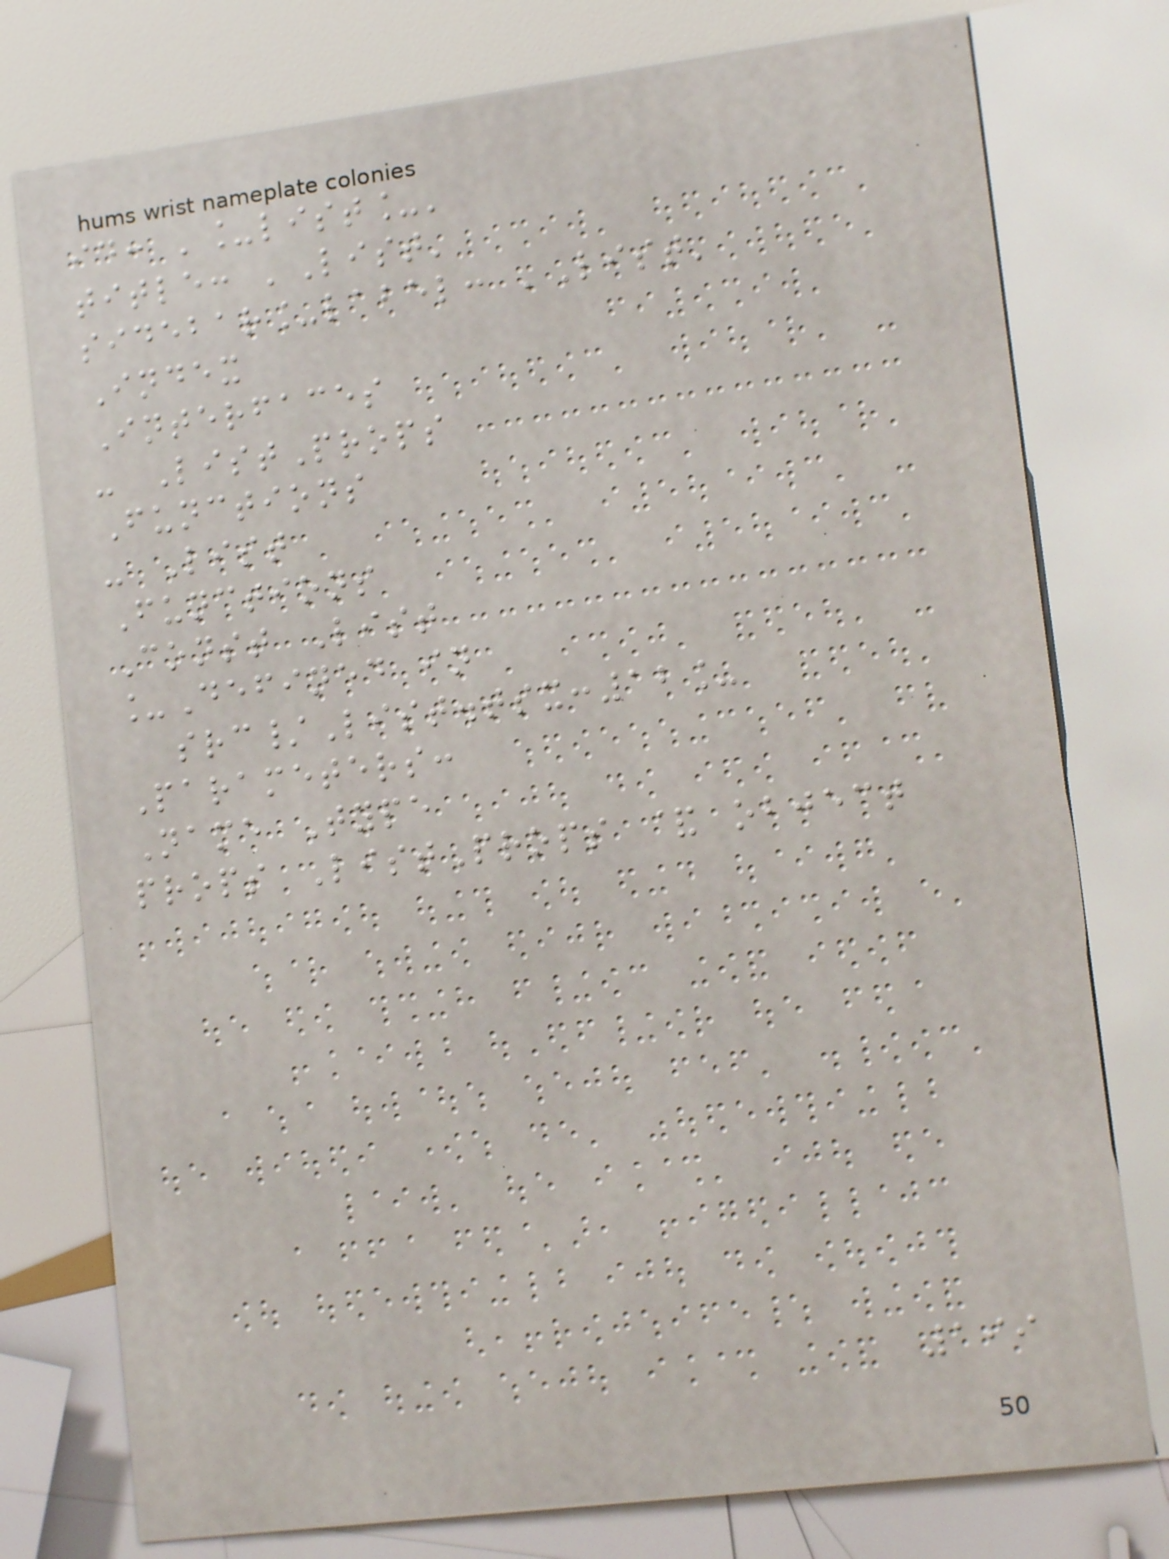id: '_list_'
title: 'List'
sidebar_label: 'List'
Index
Interfaces
- ListProps
Functions
- List
Functions
Const List
_Defined in
src/List.tsx:12_
Parameters:
Name Type
props ListProps & object
199
